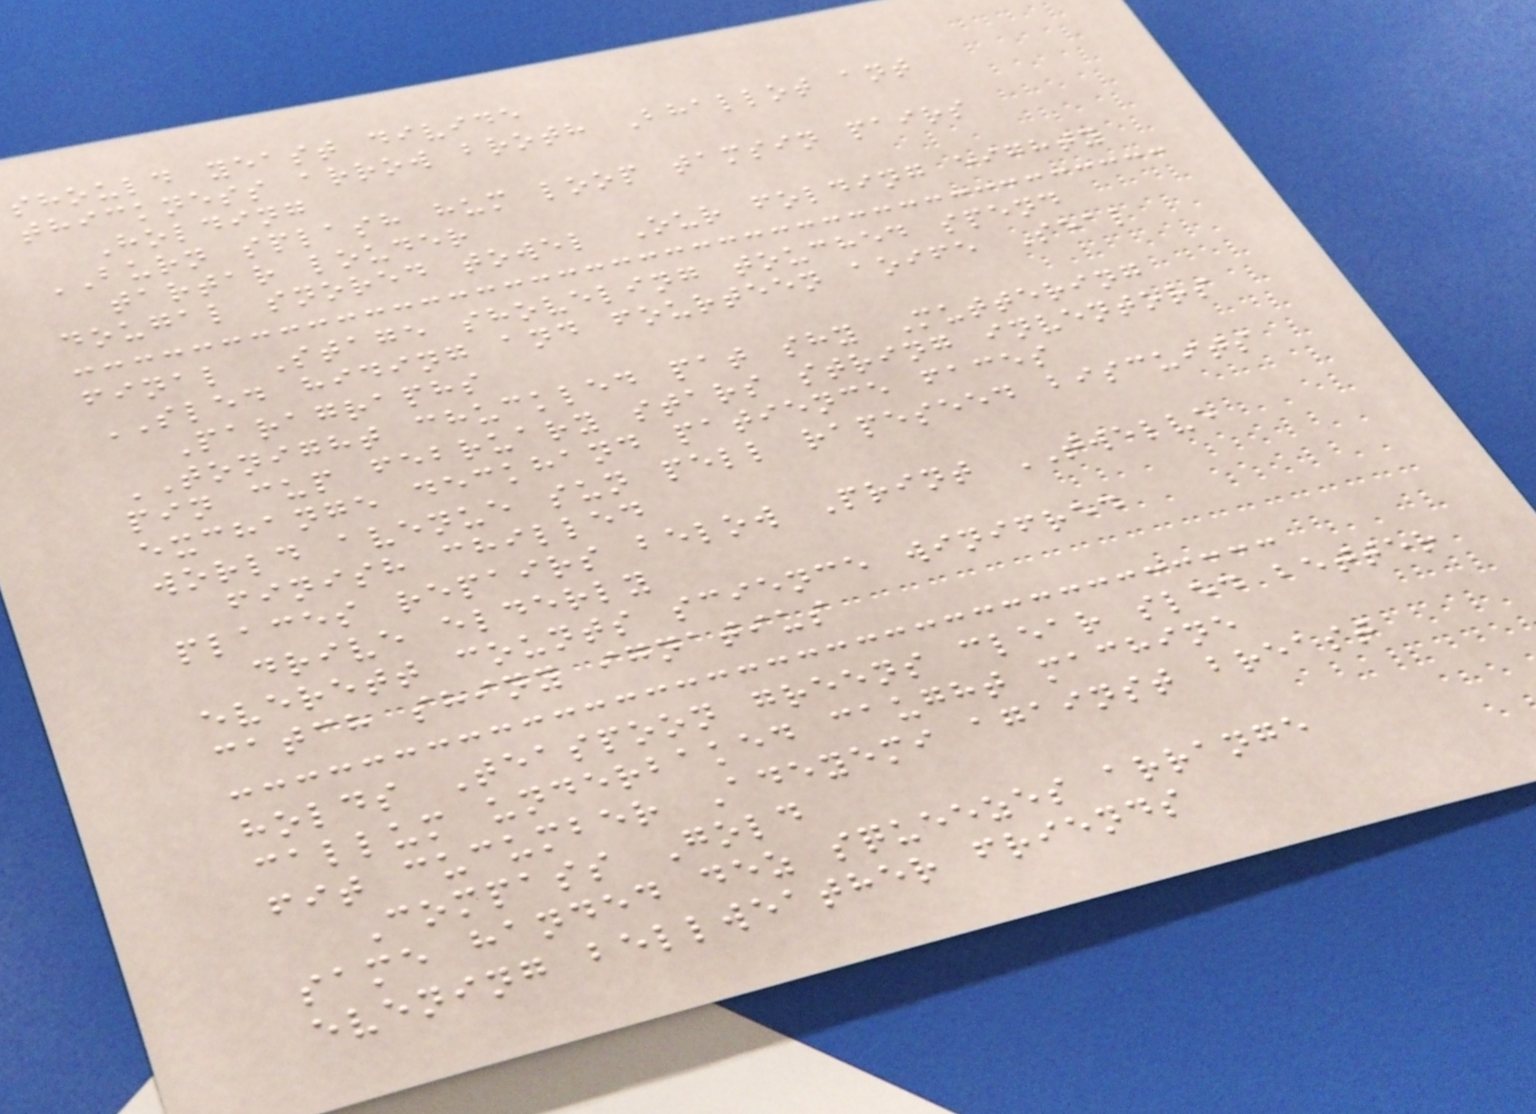should yeast divide
thickness arrow broth Bhallot ant
Holding
BURN splash hum loop tamsin pairs
tartar louder
dougal snored towel Our folding eighty
final Stage shoveling touched spend
SLED hiding and fourteen aoife Seal
Paragraphs
TONIGHT chuckled pat shy Muttering
pin cup february stars string inventors
exchange deckhand patience faces
world avenue sun pell rapeseed biscuits
finish chilled
places repairs below Print TWELVE
drive elderly
everett counts science winifred
catch shiny ignatius
holds Teaspoon greens clear sled better
callum underbaked caught machine
fit cucumber Adeyemi against breast
Compass Gold
same handed dez squeezes arrange
evening bellweather friends
